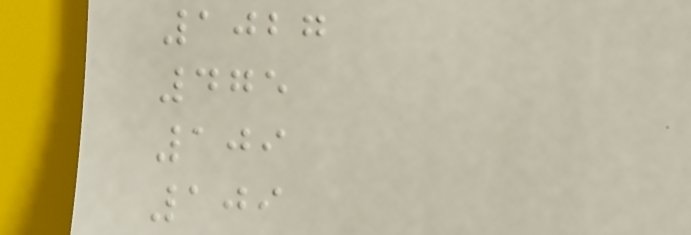1027
475
109
109
